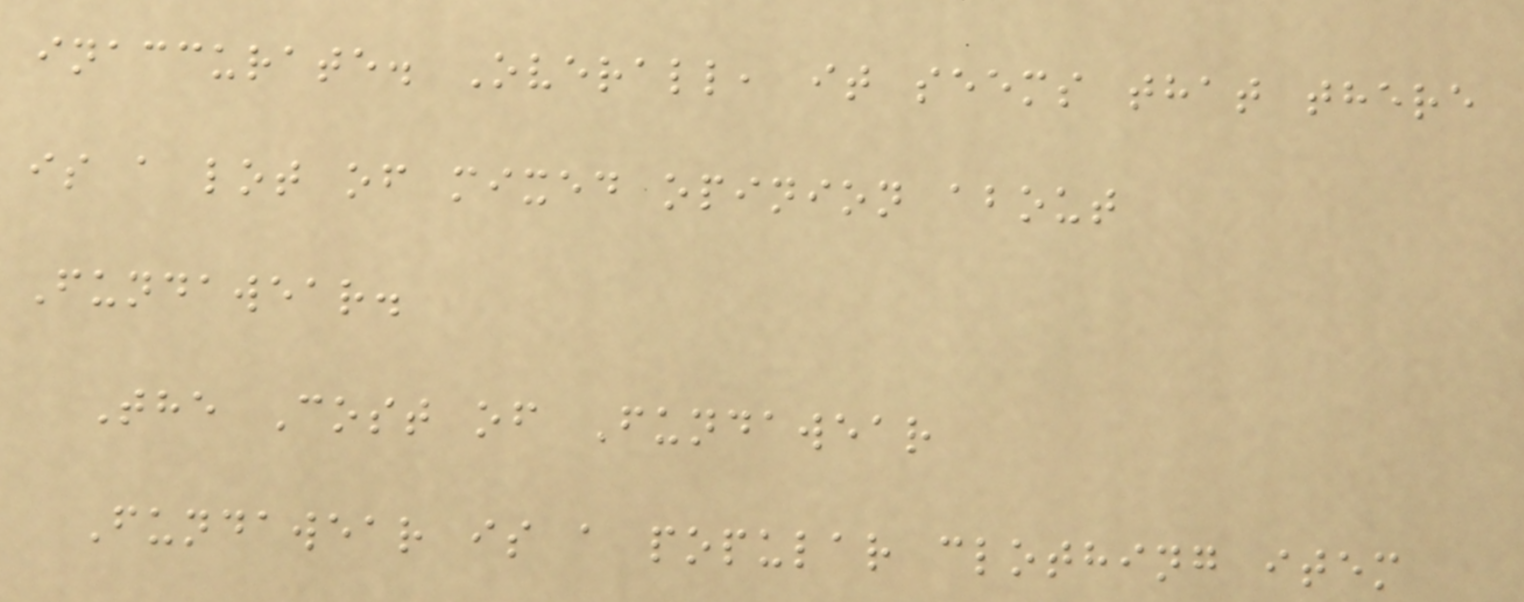inaccurate. Overall, it seems that there
is a lot of mixed opinion about
Fundawear.
The Cost of Fundawear
Fundawear is a popular clothing item
